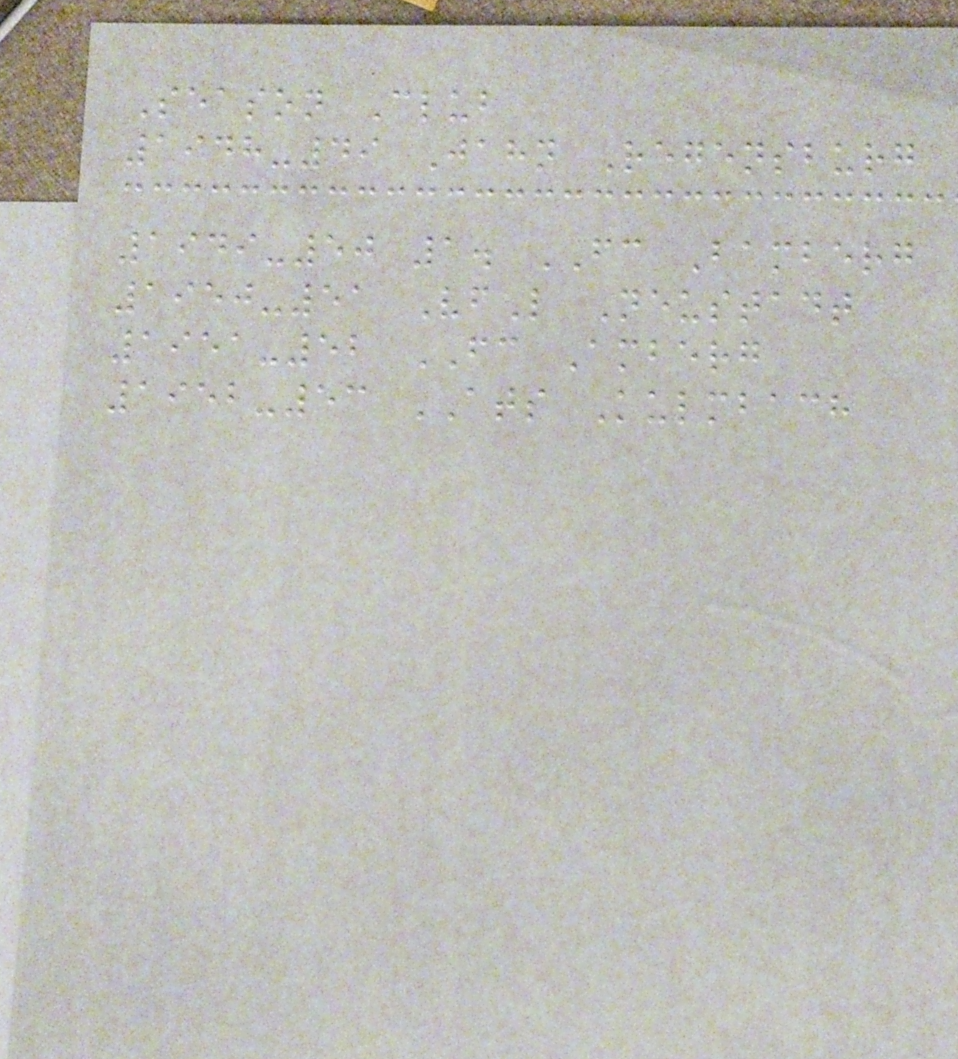Season Club
1948-49 Jahn Regensburg
1949-50 1. FC Bamberg
1950-51 VfL Neustadt
1951-52 FC Amberg
1952-53 ATS Kulmbach
